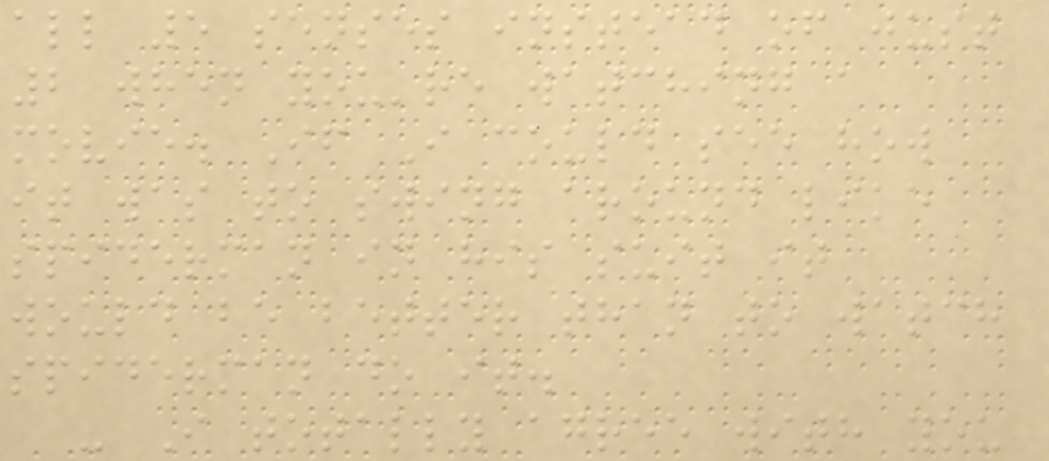all 5 senses instead of just
2 when you're watching a
movie. If I could see how
it was to swing around like
spiderman in his suit it
would be better than to watch
spiderman do it.
- I totally agree with you
